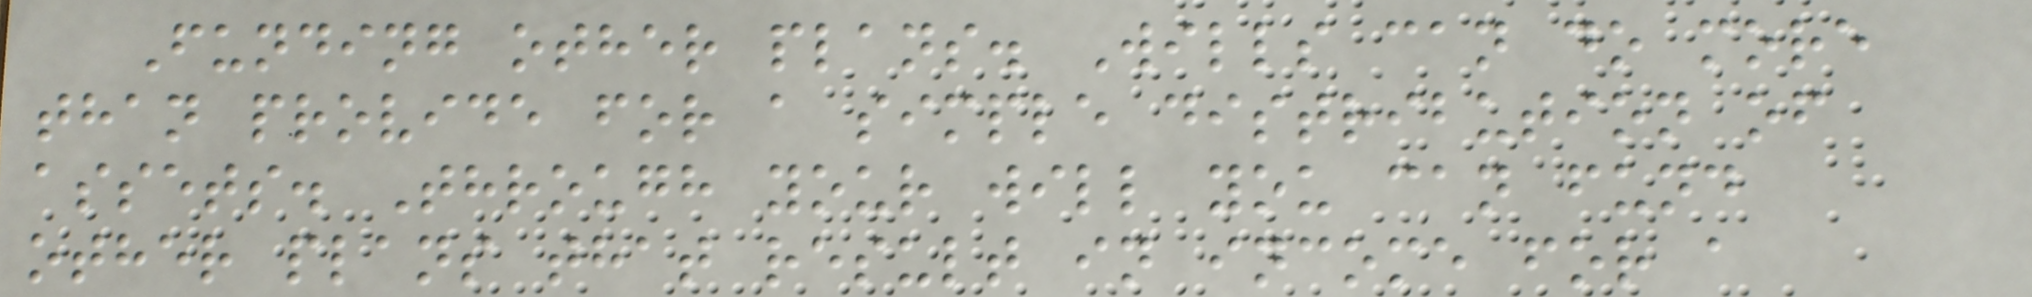Funding other plans. Wills can do more
than provide for a simple distribution of
assets. Through your will you can fund
other plans that result in income for a
